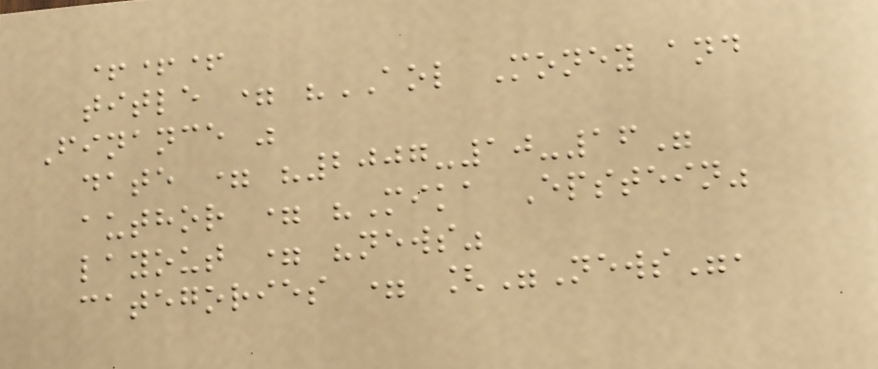+++
title = "AOL Money and
Finance "
date = "2007-10-16"
author = "Mika Epstein"
layout = "news"
categories = ["News",
